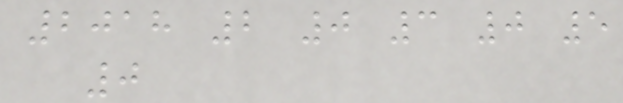2018 2 0 3 0 5
0
